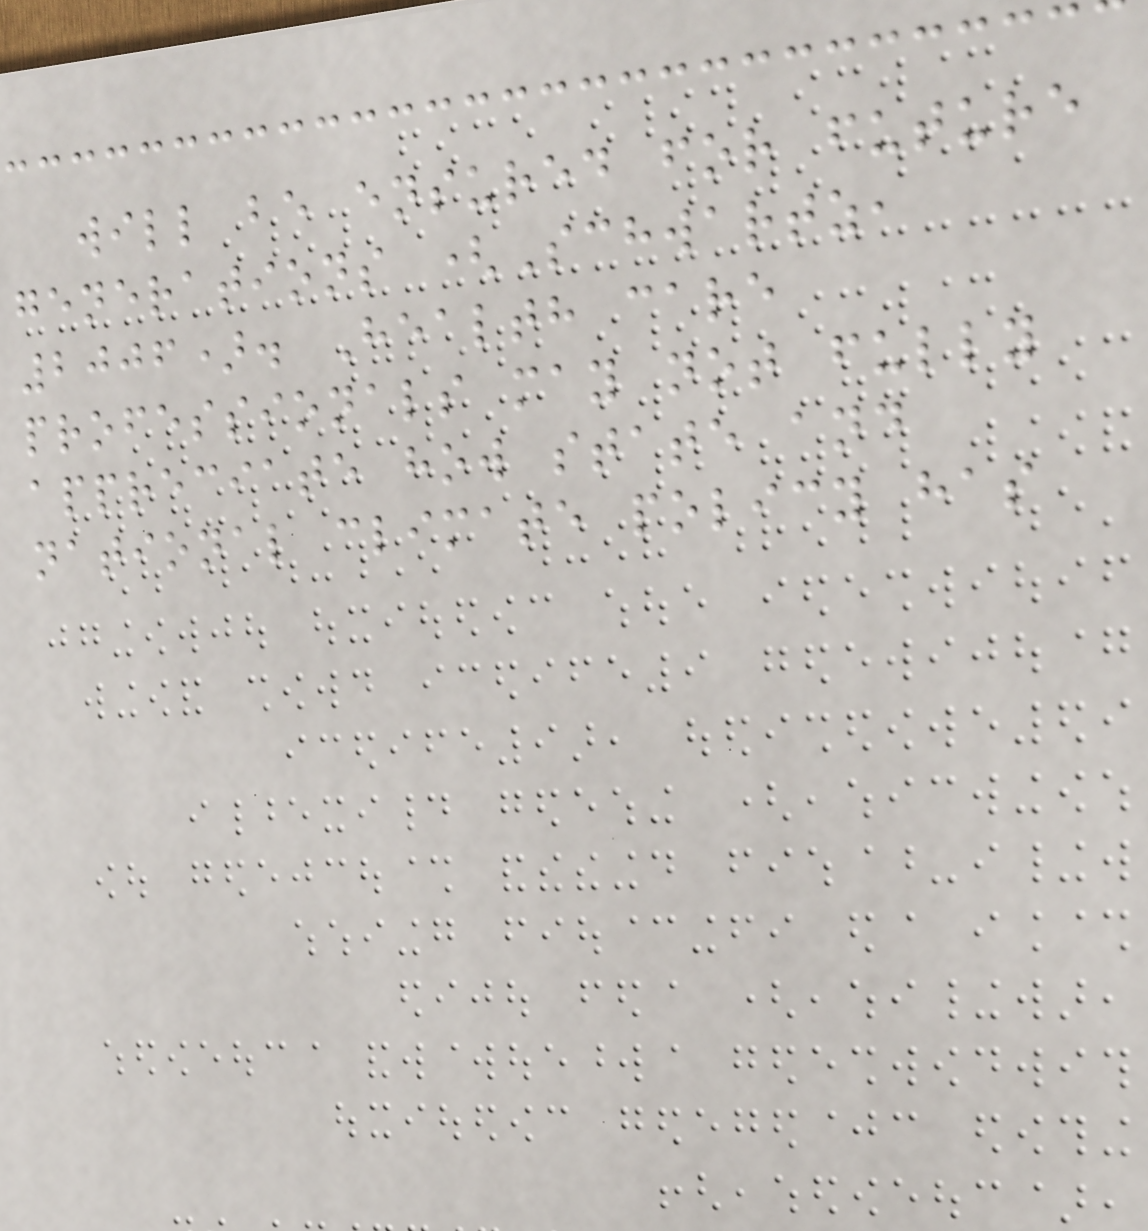will be ensured for future
generations (Schwartz,
2006). Health care
professionals may not fully
appreciate how state and
national climate policy has
